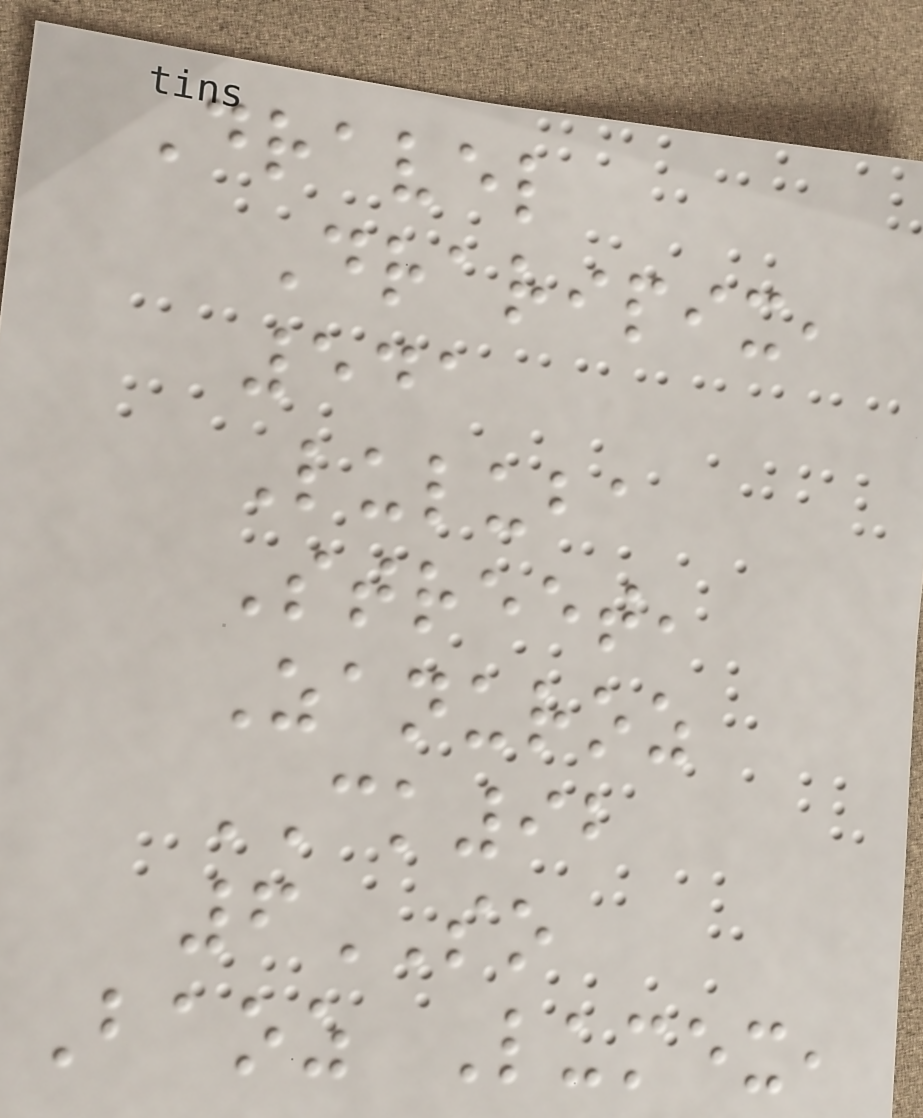Dravel
Draripix,
541
Luluba
Street,
Zanuroz
CK92
6SO
Baoz Lumex,
